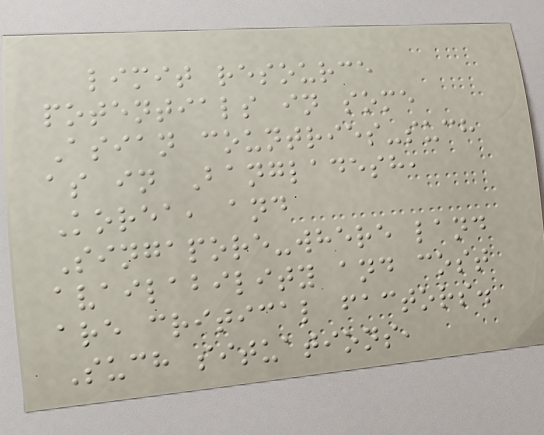limit resource
potentials in some
Asian countries-such
as in Bangladesh,
Korea, and
Singapore-where land
availability and cost
are critical factors.
Such situations,
